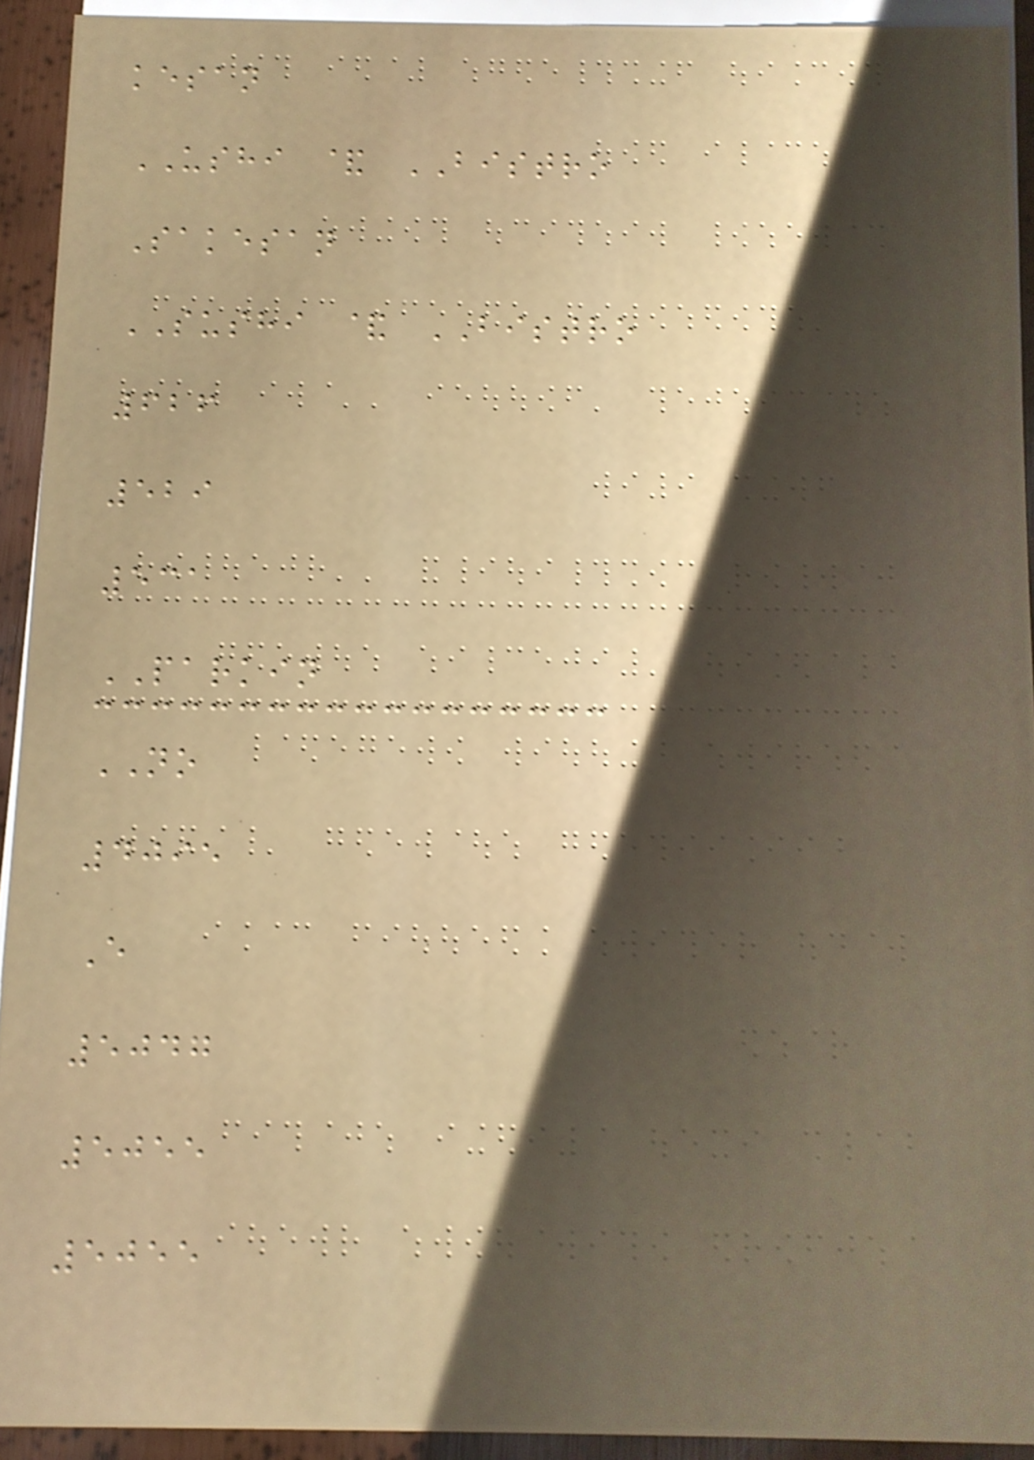kesan
USHI & BISTRO
Sakesan
SUSHI & BISTRO
626
529
531
PARKIN
NO
4095
E
5047
5055
5055
